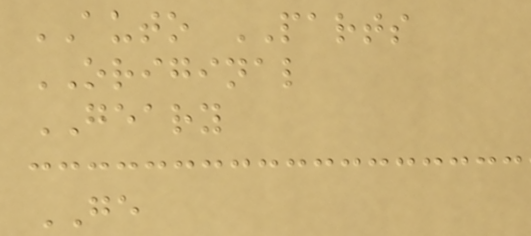AUTO PARTS
ORIGINAL
GEARY
GE
